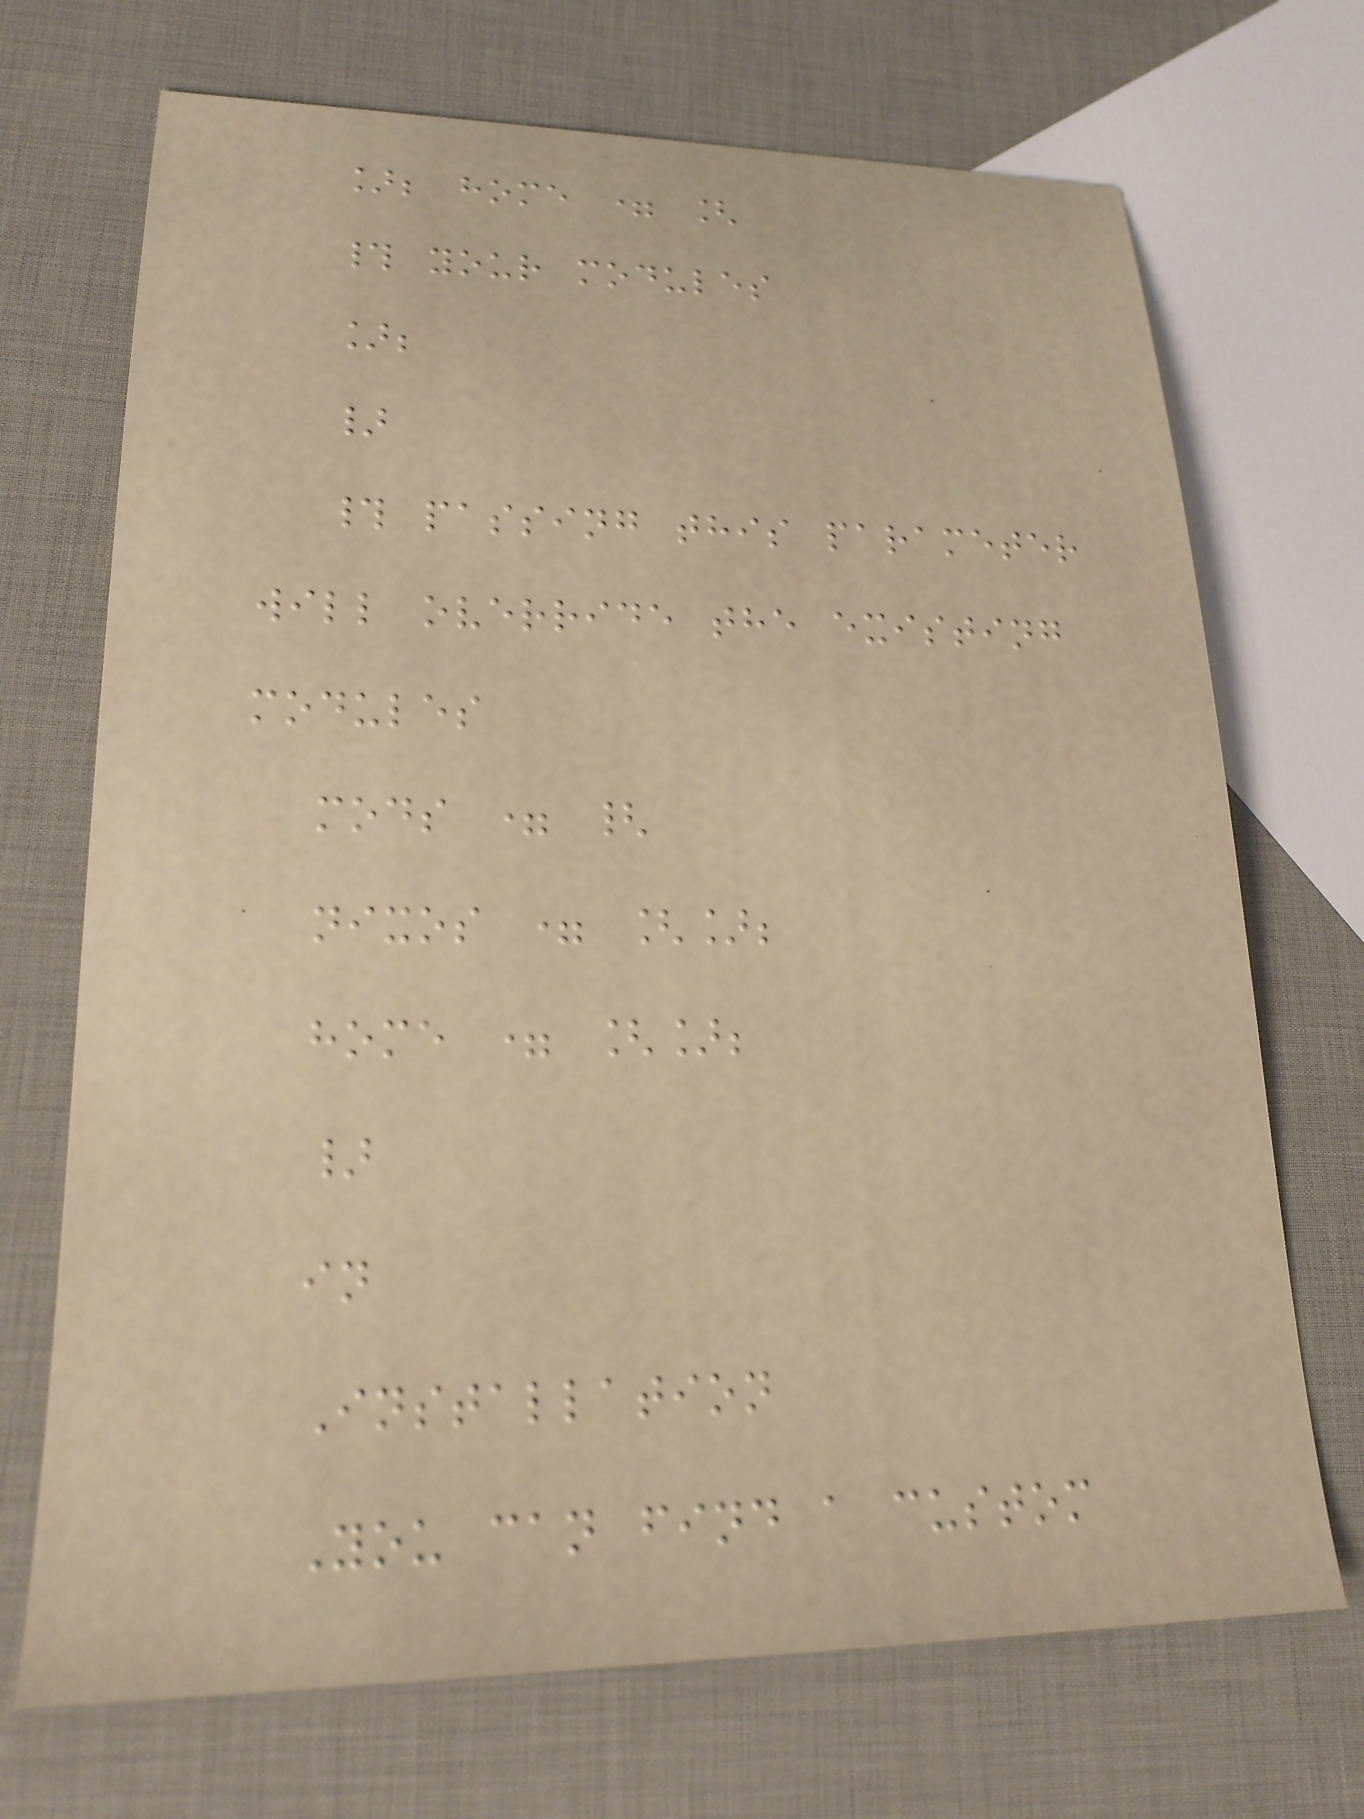]; home = [
# your modules
];
}
# passing this parameter
will override the existing
modules
mods = {
nixos = [];
home = [];
}
in
Installation
You can find a custom
